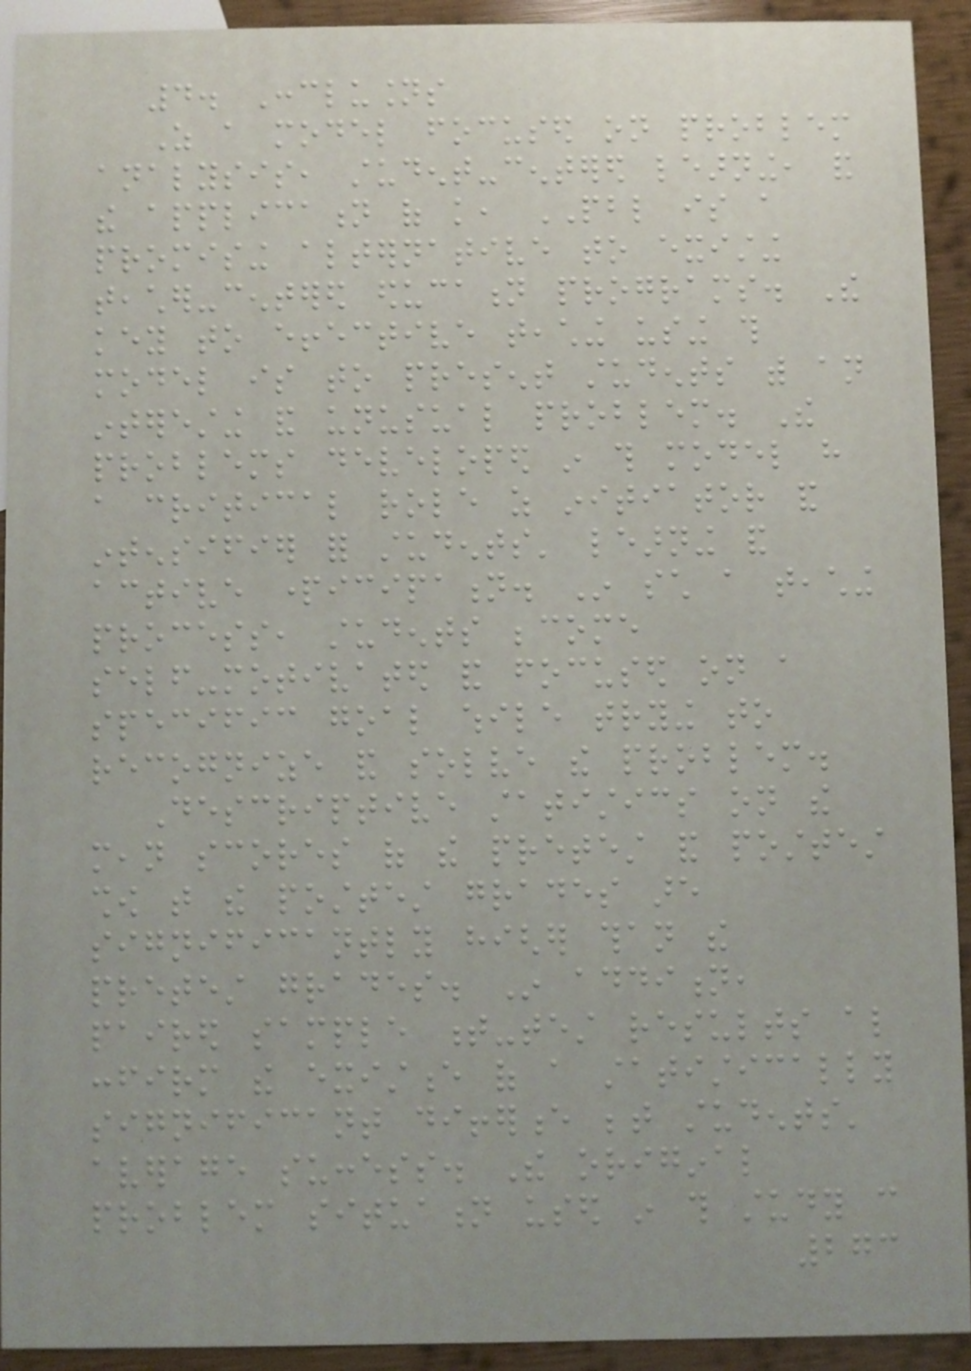4. Conclusions
As a model focused on problem
analysis, student-centered learning, and
the application of knowledge, PBL is a
promising alternative to existing
teacher-centered education programs. The
key to effective teaching using this
model is to present students with an
interesting and unusual problem. The
problems developed in this model have
a critical role as initiator and
intensifier for students' learning and
active participation. In such a teaching
process, students become
self-motivated and focused on a
specific goal while trying to
recognize and solve the problem.
Descriptive statistics on the
mean scores of the pretest and posttest
show that the posttest grades are
significantly higher than the
pretest grades. In addition,
paired sample t-test results also
confirm the existence of a statistically
significant difference between students'
average success. The original
problem situation used in this study can
273
